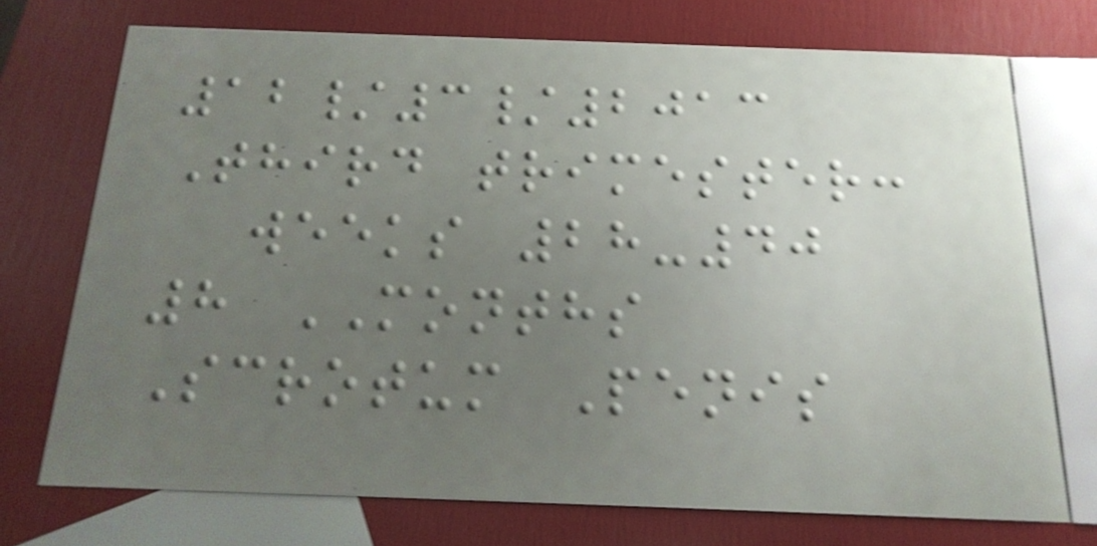12/3/2013
Third trimester:
weeks 28-40
8 MONTHS
Scrotum Penis
